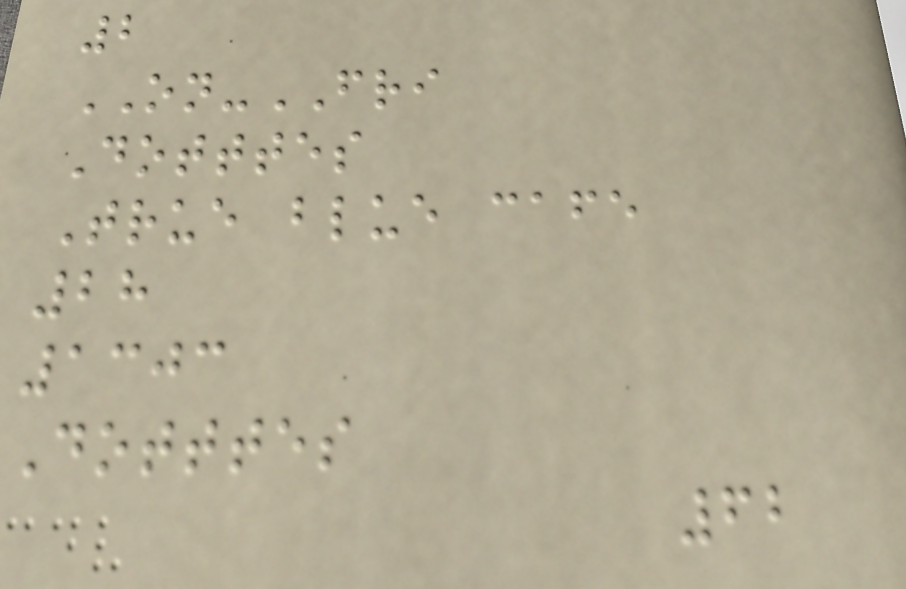2
ON-FRI
Dotttes
True blue cafe
28
1303
Dotttes
62
